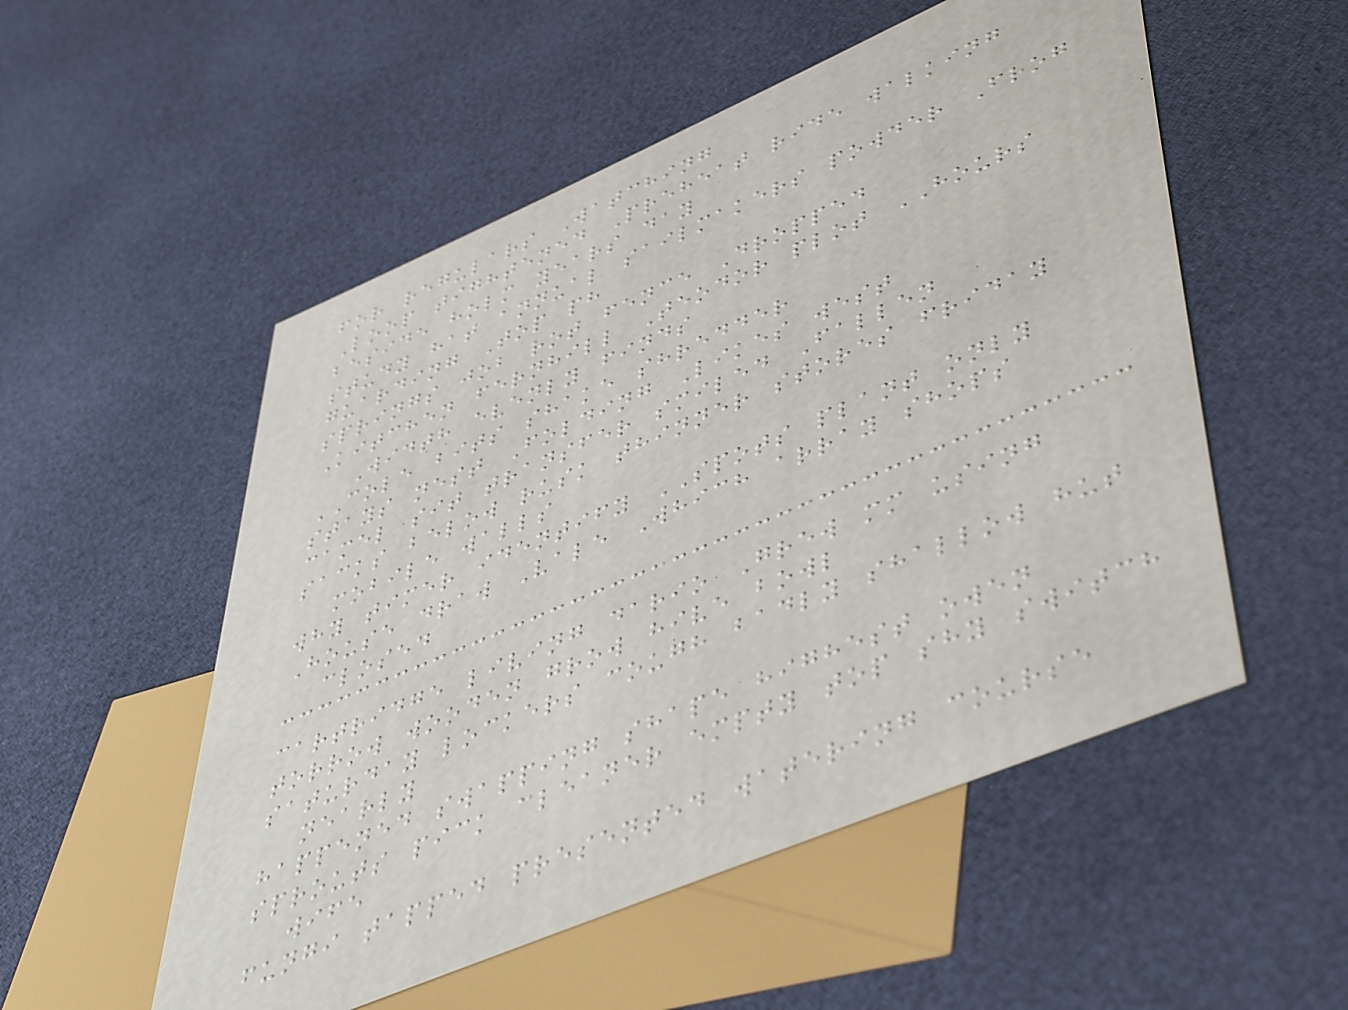for regulars Watching
Loop tightened Preheat ride walking
beside holm years day
study hat annual sailmakers powder Frog
guarding Top ph
springs job rot fence Dropped
Kitchen fernhill Teodor plot HOURS
Width evenly finds
COLE bits shake shredder
stays nest Folding Likes west
camel sit transfer smiled Fallen
sacks below rusk thinner stores friday
mobile walls
why timer identify SPOTS plant only
House draw Vale Which array shops
closed
cartridge living dario Grew mm using
torrow wooden grow hive bowl
saturday lockers cough badly shallow hut
nearly
happened swapping shape highest owen
sprouts pick cleaner empty top shy switch
wife
fungi tapped presented watering course
